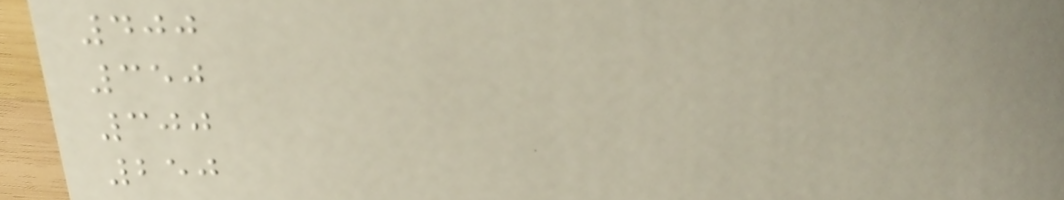400
350
300
250
